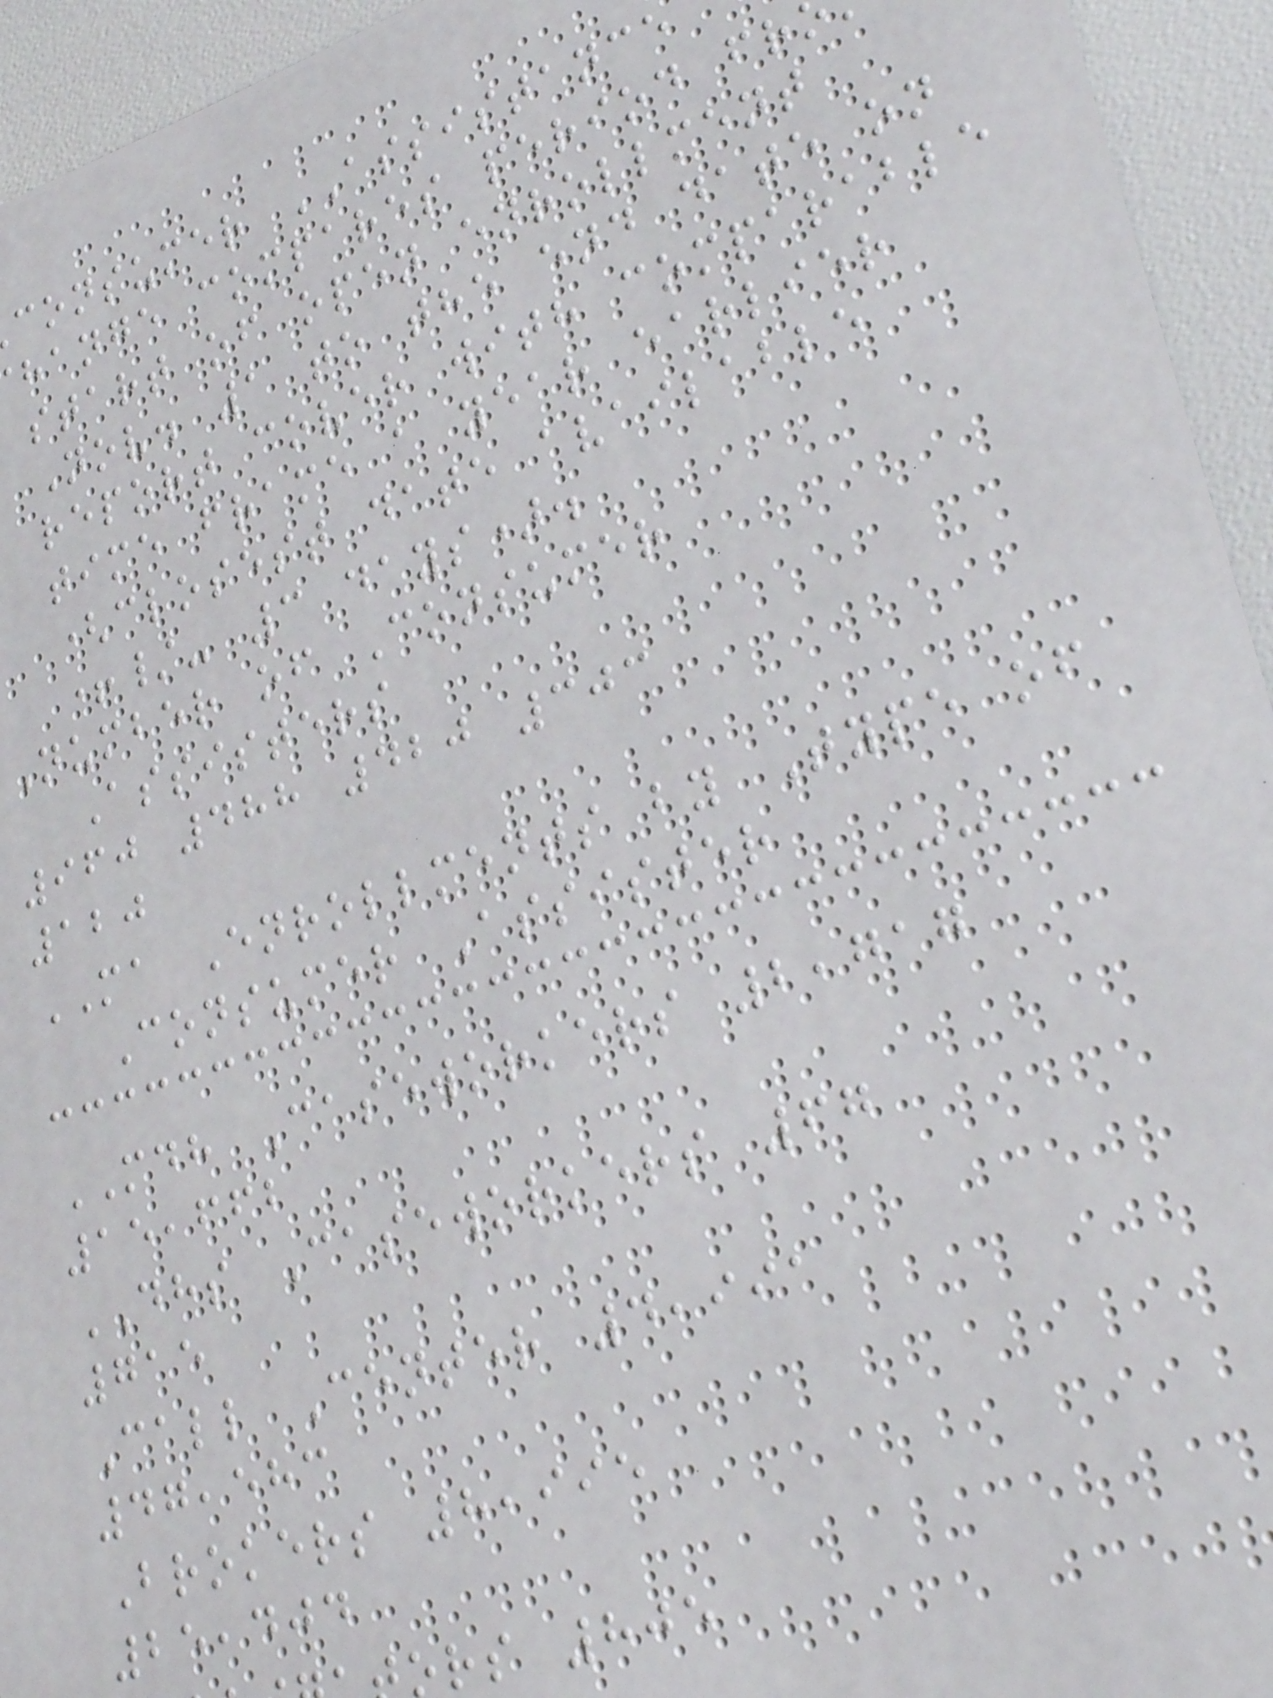consumer ASSISTANCE
hange compares period fr
start of open enrollment
Nov. 1 to the end date on
report cover with comparable
time frame a year earlier
(closest date available
+/- 3 days).
Number of Consumer
Assisters
960 488 420 303
120
MA Enrollments by Type of
Consumer Assister
MDH Caseworkers 2,717
15,662
DHS Caseworkers 67
715
Call Center 4,991
47,583
Brokers 8,995
25,404
ors 805
